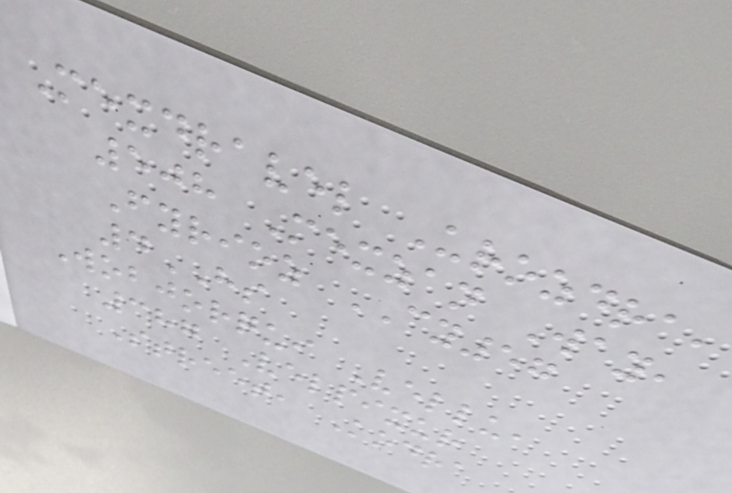Mexdravel Urozdra,
508 Mexzan Way,
Fyrioz CY57
4HS
Wobjorqui Vellu,
387 Velpixur
Street, Kodra
